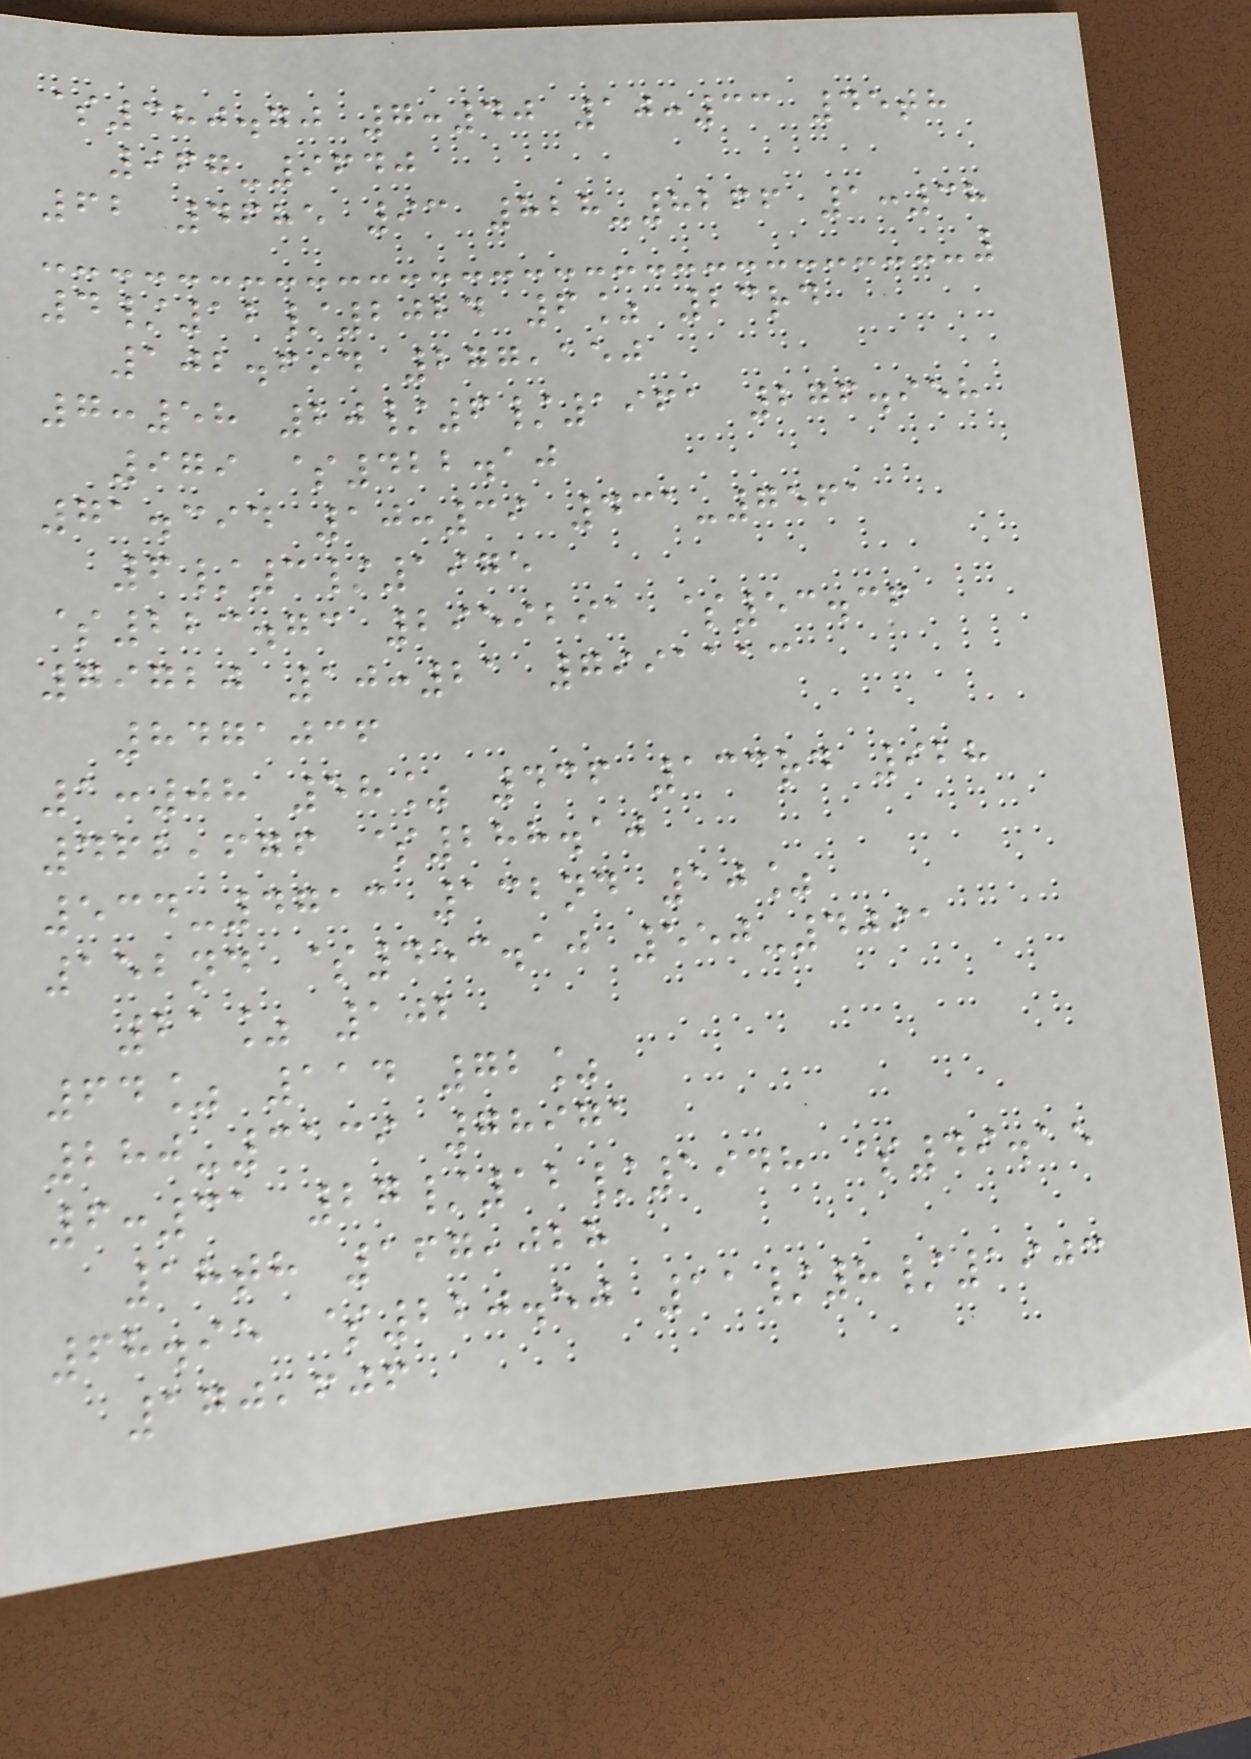$380.70 7:40 10:33 45th
967-9640
62 4685 93 828-8266 1:38
4/12/2024 6% 23rd
102.694 277,150
7:58 20/6/1961 276.958
979 $422.10
71.394 10:39 431-7561
6/3/1975
$223.73 2959291 $53.36
79720 10:21 7991113
8471036
1:08 58% 436 133rd 928
462,676 $288.10
534-4713 132nd 10%
152nd $453.10 550-4091
21% 102
64% 114 72%
280-3139 78971
6:31 27/12/1948 $49.15
18th 167,028
68.95 $220.50 11/8/1903
170,606
